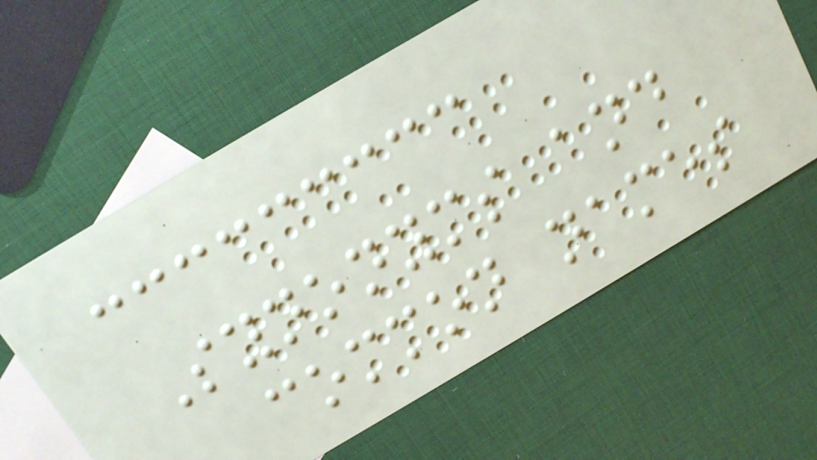Synonyms and
common names
